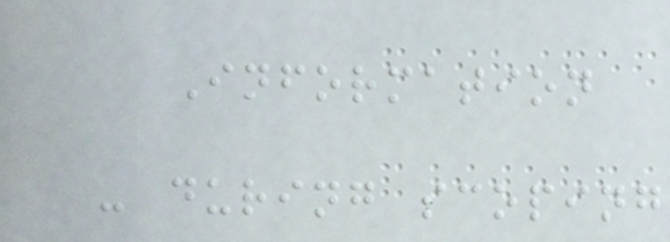Information
- during scoping
